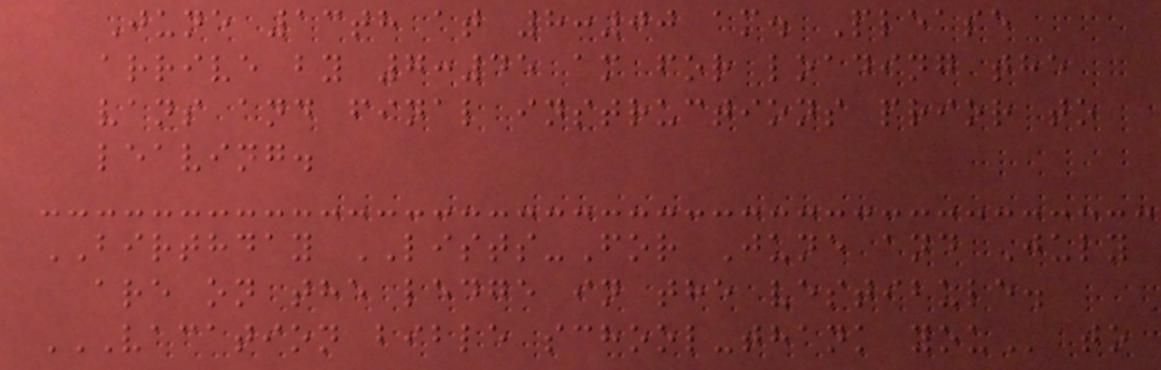June 13th at 8:00 am. Please
arrive by 7:45 am for loading the
vans and final instructions prior to
leaving.
BIRTHDAY LISTS-For June and July
are on the ledge in the vestibule.
VACATION BIBLE SCHOOL-THANK YOU to
